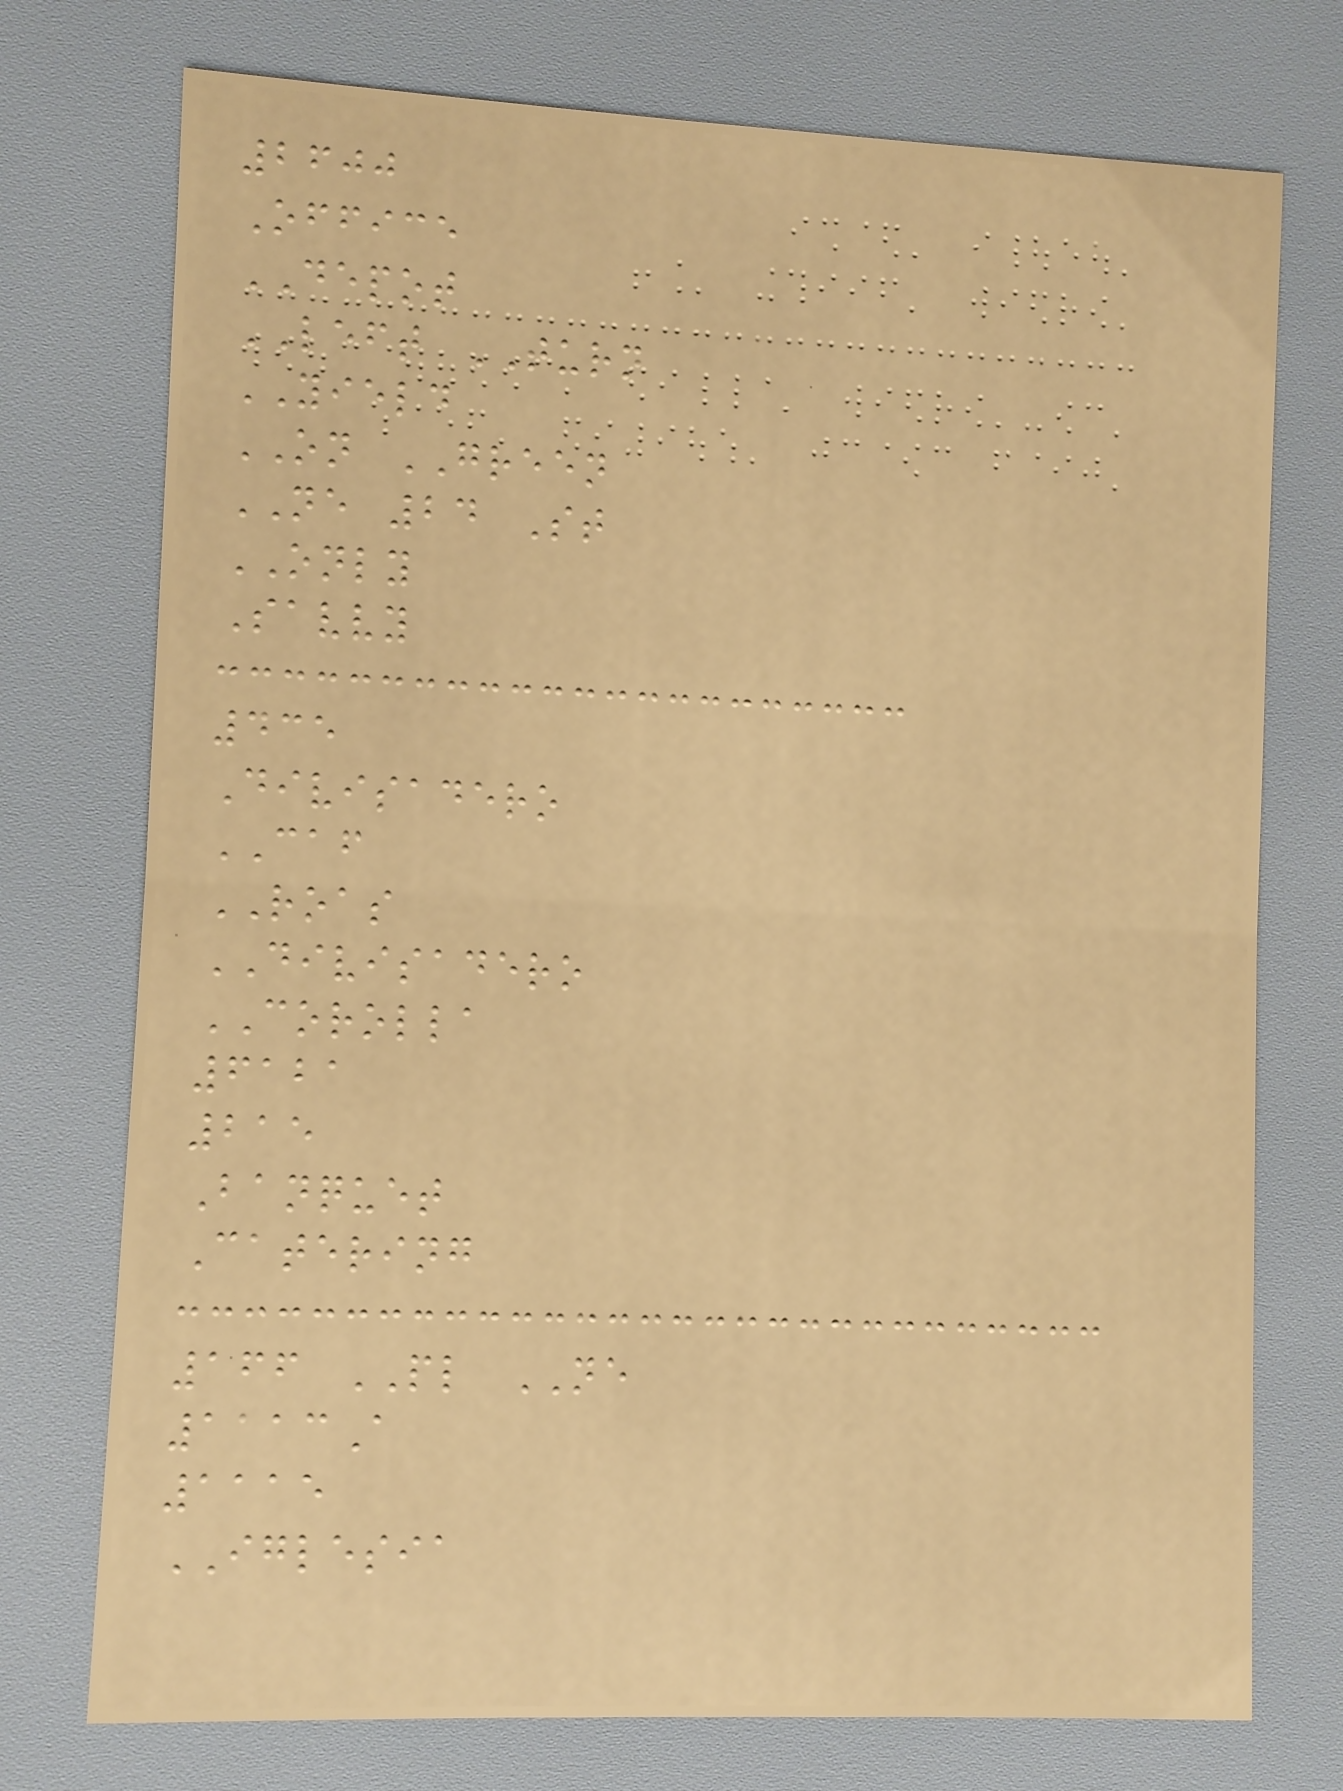2600
Office
DEPOT
LEFT TURN
YIELD
ON GREEN
NE 24 St
ONLY
Savvy
435
Divisadero
CAF
ROAS
DIVISADERO
COROLLA
6121
215
Banquet
Catering
166 PL NE
1113A
1115
IGLESIA
